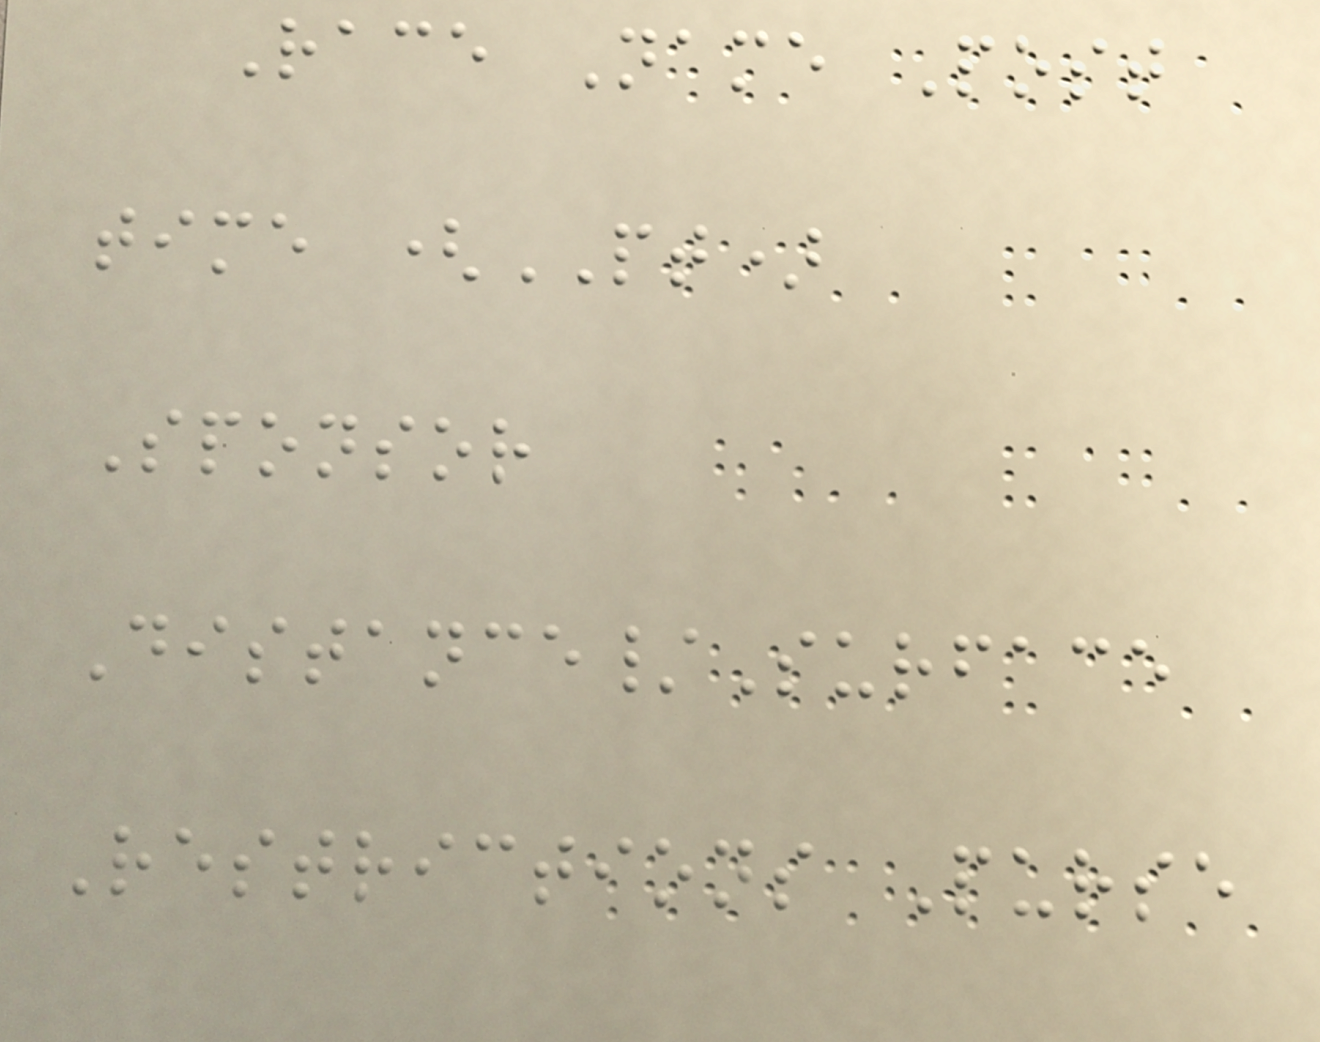Race Name Post
time (PT)
Sponsor
Distance/Surface
Restrictions Purse
